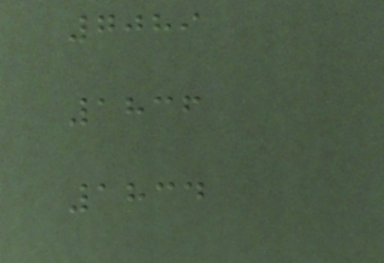7089
1836
1834
